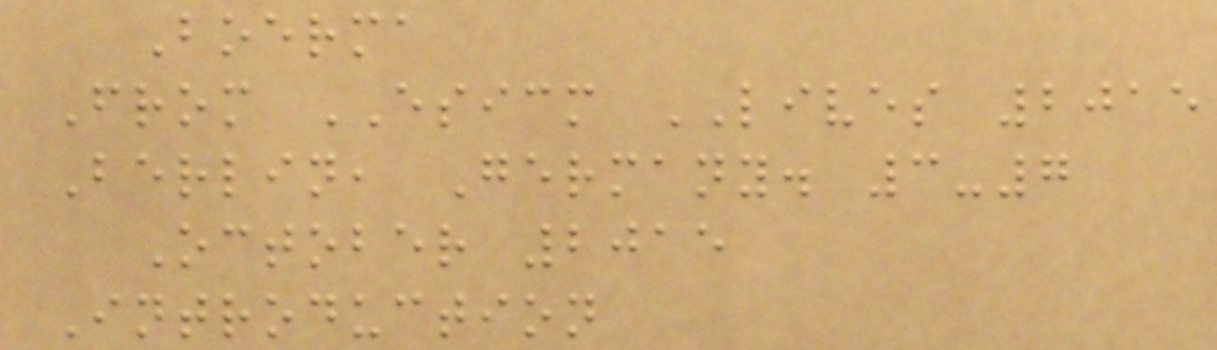Boerma
From ESICM LIVES 2015
Berlin, Germany. 3-7
October 2015
Introduction
